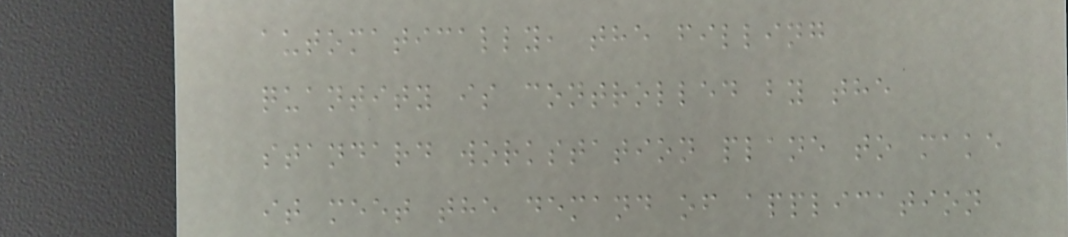automatically, the filling
quantity is controlled by the
standard workstation plane to make
it meet the demand of application
